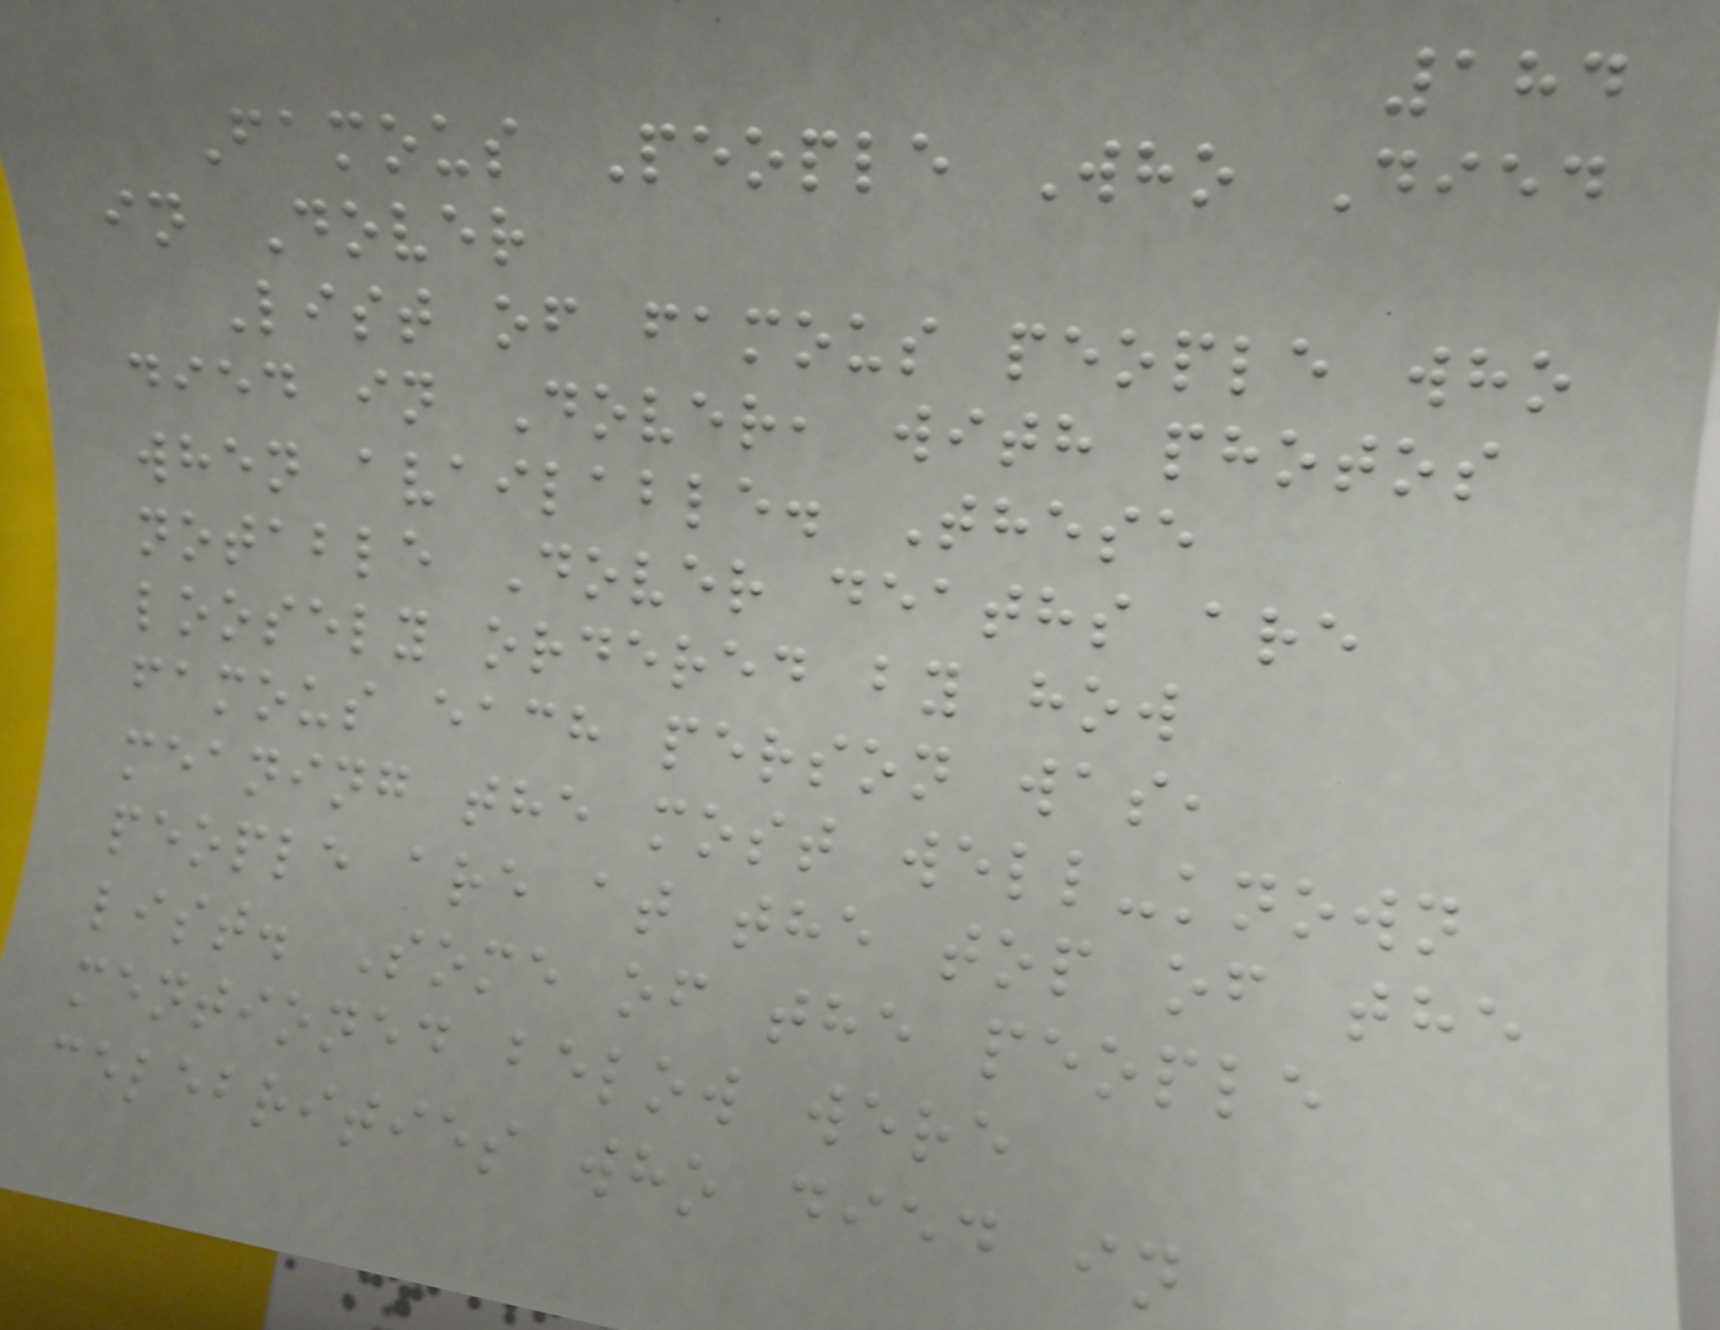184
Famous People Who Died
in Dover
List of famous people who
died in Dover, with photos
when available. These
notable Dover deaths are
loosely ordered by how
famous each person was,
meaning the most well-known
people are at the top of the
list. Some of the people
mentioned below were
celebrities who died in
